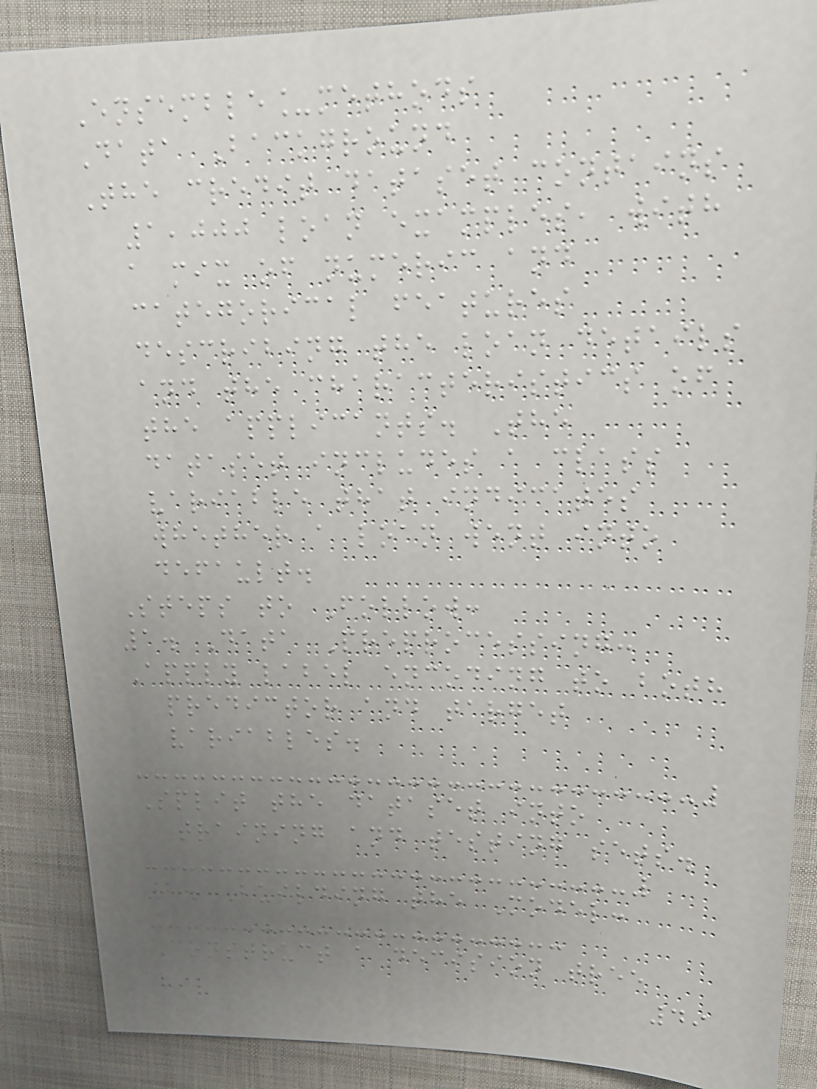Ensemble_methods
Data Background
The credit dataset contains
1,000 loan examples, with
a mix of numeric and
categorical features
describing the loan details
and the characteristics of
the applicants. The
dataset includes a class
variable that indicates
whether a loan went into
default.
Steps to Follow:
1. Data Preprocessing:
Apply label encoding to both
predictor and target
variables.
Split the dataset into
training and testing sets.
2. Building the Model:
Construct a decision tree
49
